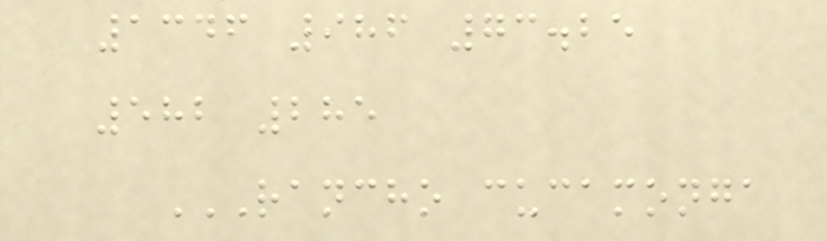1346 986 73.25
582 285
RANCHO CUCAMONGA
